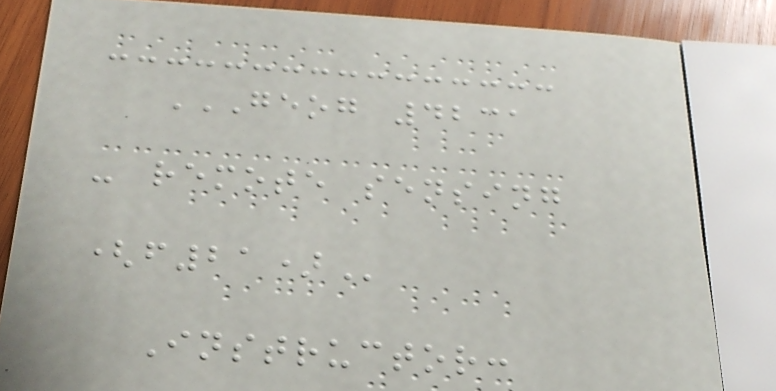GEOG 4231
- REMOTE SENSING
(F21)
Instructor:
